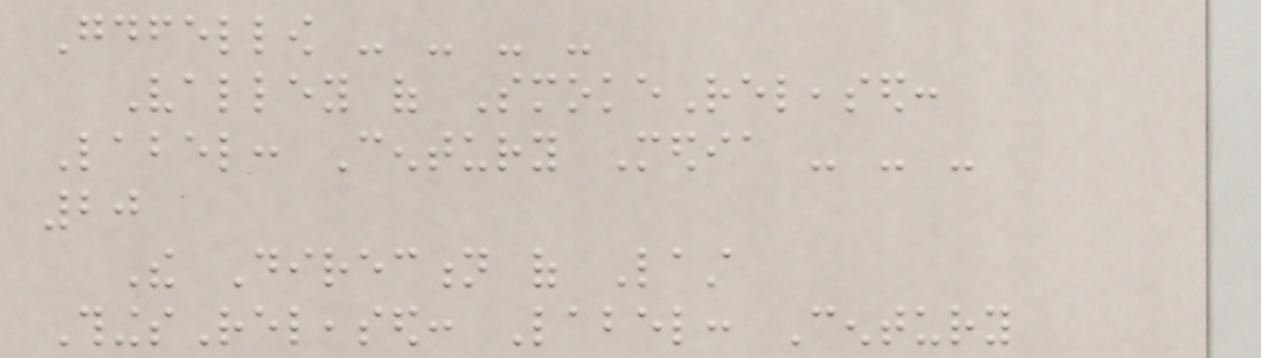Goodfellow - - - -
Valley of SmokeReleased:
Label: Century Media - - -
20
The Direction of Last
ThingsReleased: Label: Century
